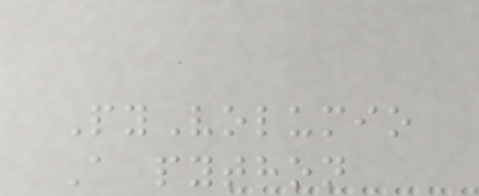PyVolumio
A python
